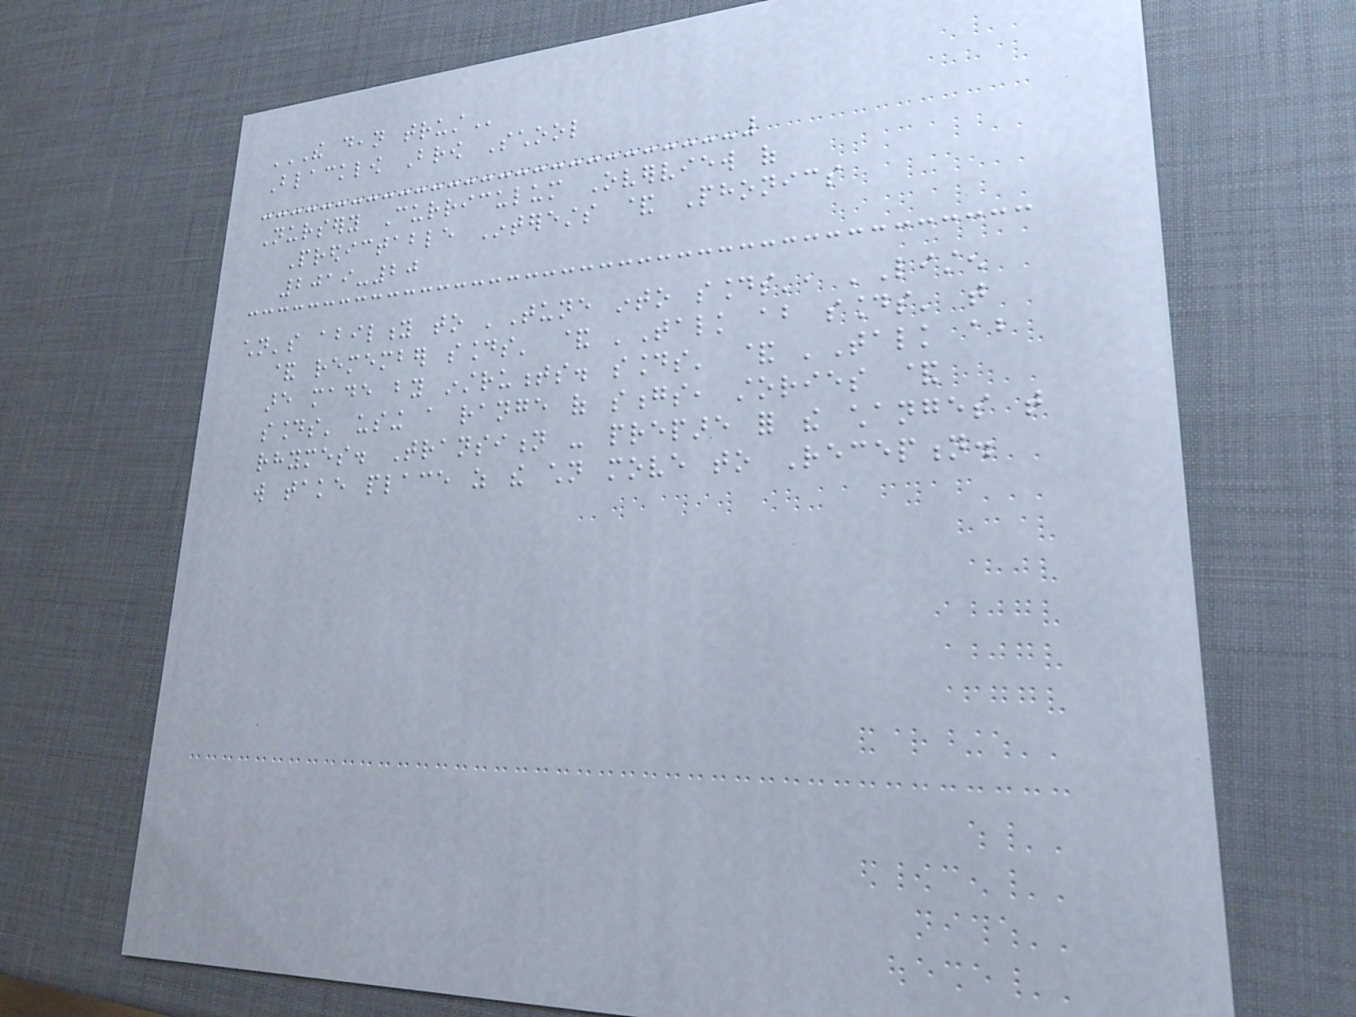THE DEAN TRUST
Blacklow Brow School
Nursery Curriculum Overview of
Predictable Interests & Phonics
2019-20
children's ability to 'Tune into sounds', 'Listen
& remember sounds' & 'Talk about sounds' that
are made by instruments. sounds' & 'Talk about
sounds' using a range of songs, stories &
rhymes. Transition - prepare for the changes that
will take place as the children move to Reception.
